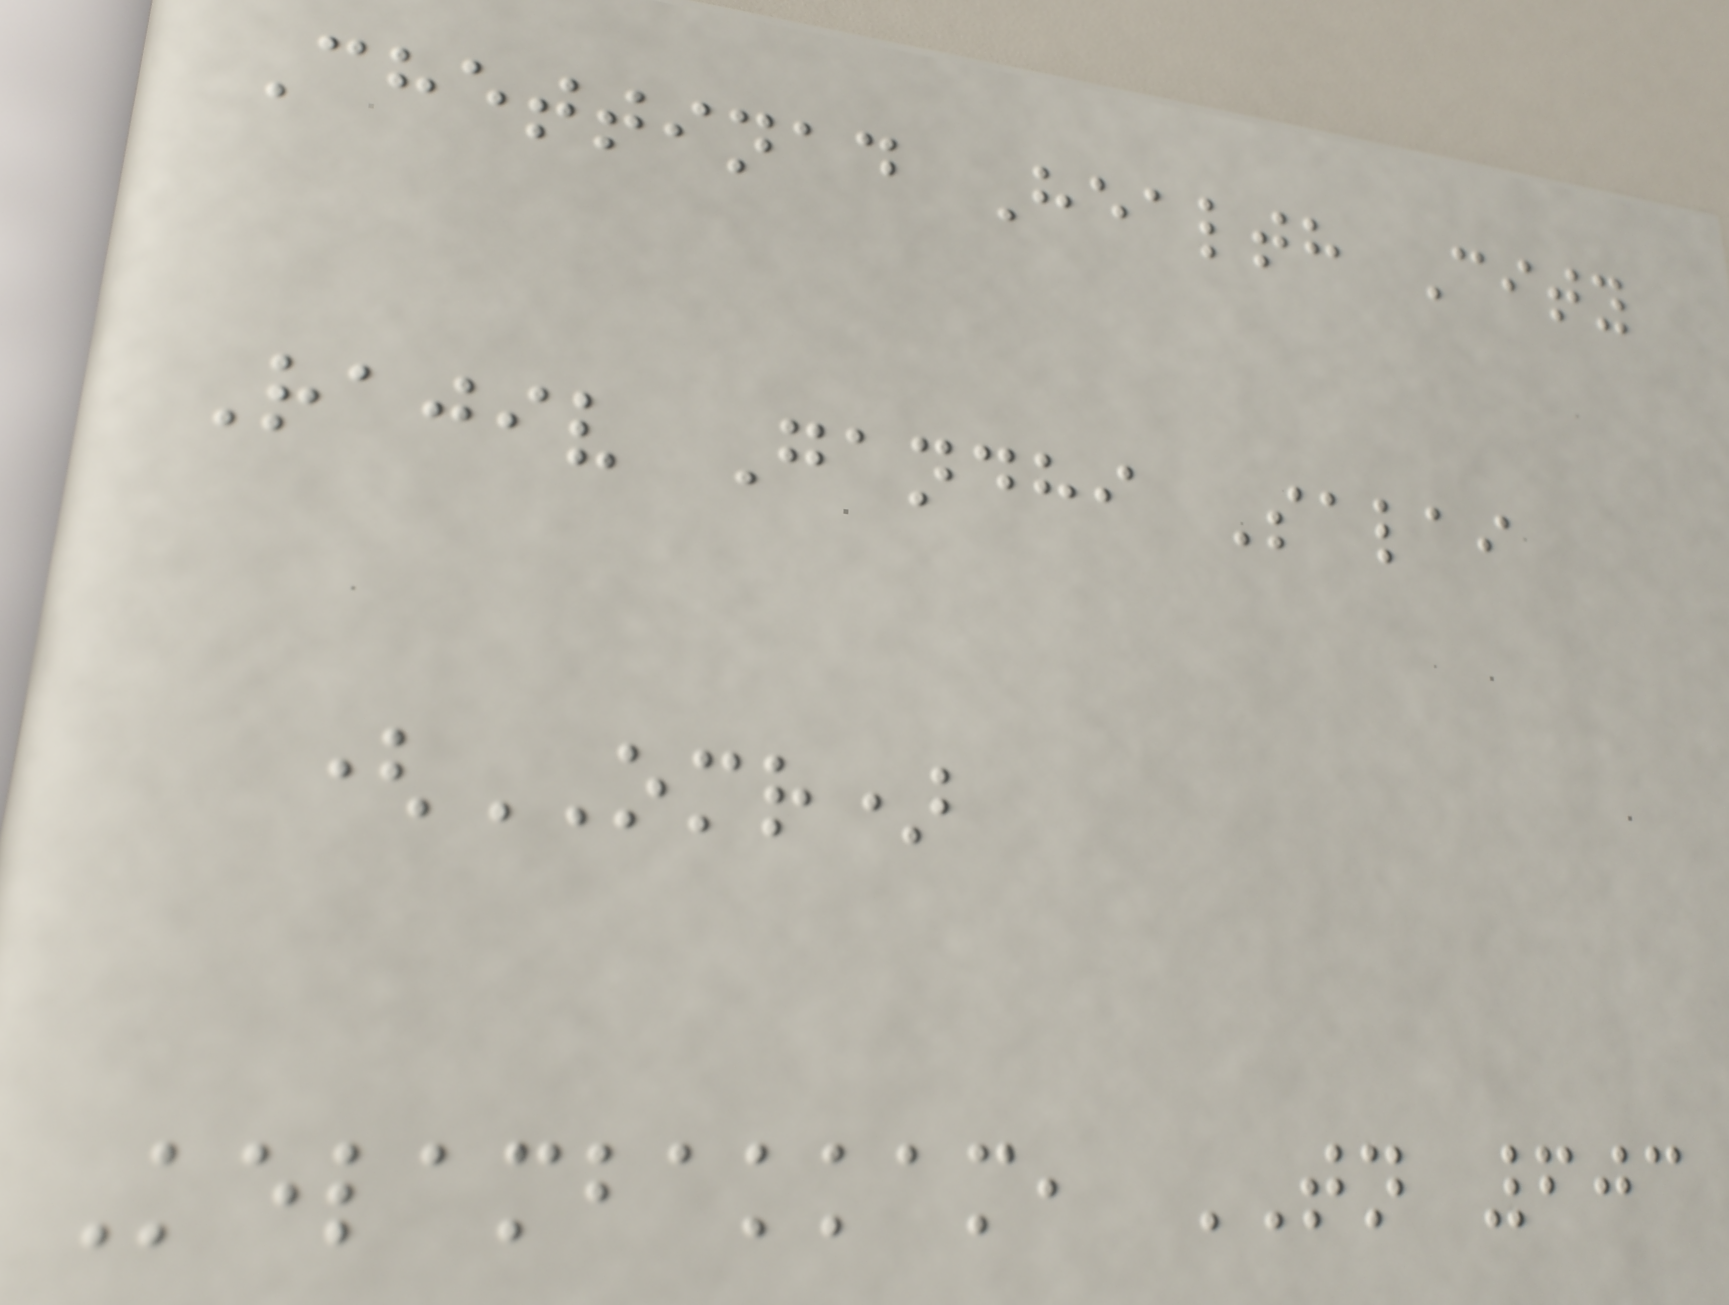Chettinad Health City
Rajiv Gandhi Salai
(OMR)
Kelambakkam, TN 603
